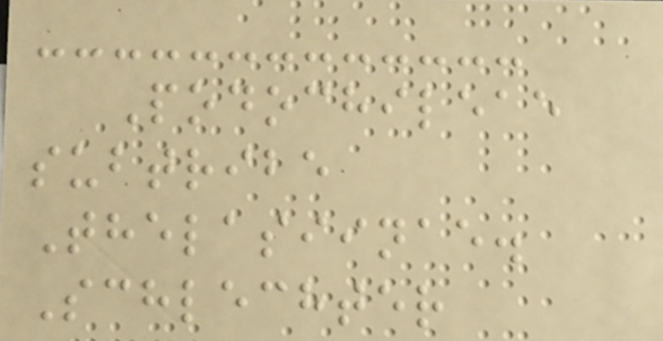Podochileae
subtribe
Thelasiinae.
Schlechter
